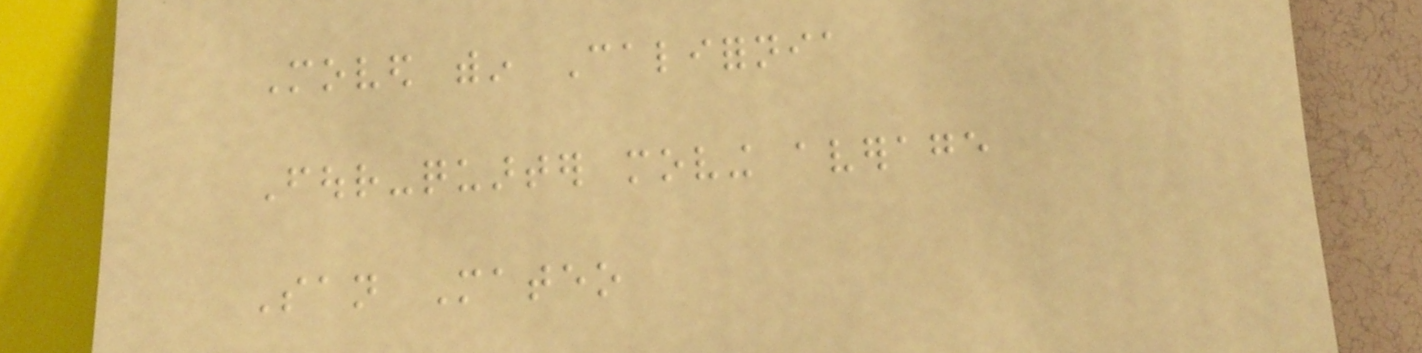Moved within California
Four-quarter moving average
San Mateo
